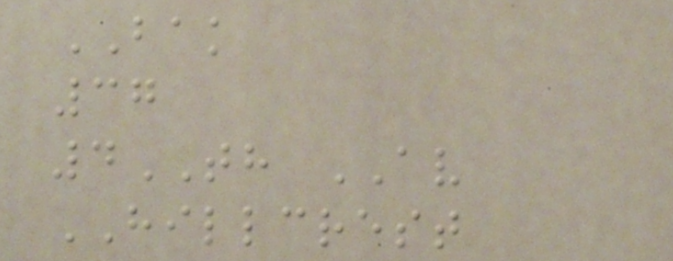BAK
37
4TH AV
HILLCREST
